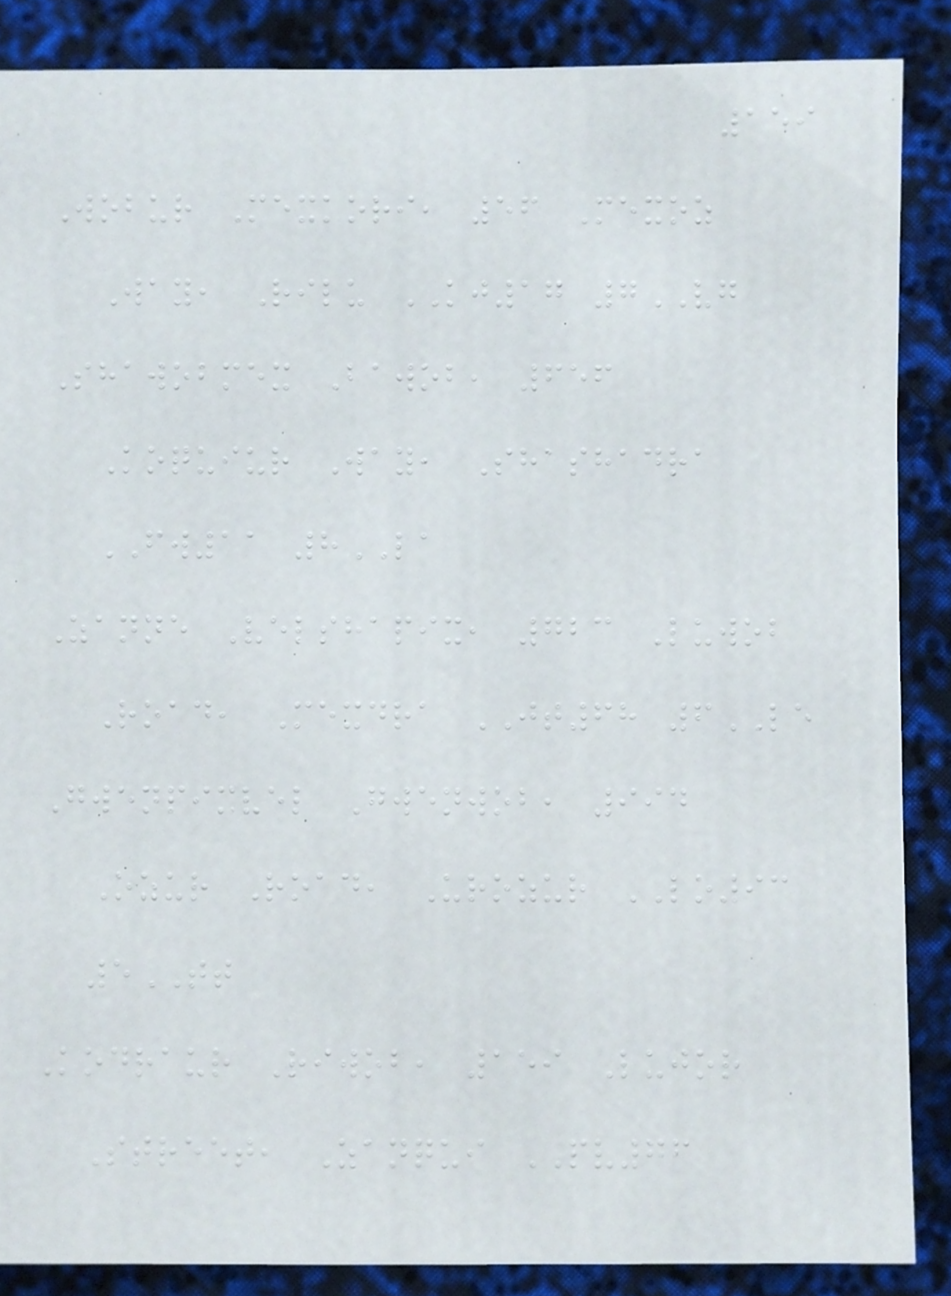159
Wobur Mexkori, 56 Mexoz
Way, Rilu KJ17 7VG
Shawobmex Bawob, 656
Koquiur Way, Shashadra
FW11 8LA
Zanne Velshapix, 723 Luwob
Road, Mexdra JT68 6LE
Gwenpixvel Gwenwob, 994
Ozur Road, Urozur LO93
5TT
Kodraur Riwob, 159 Lujor
Street, Zanqui PV76
